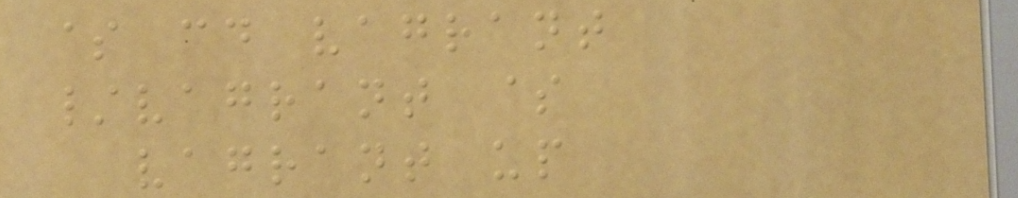$ cd vagrant
/vagrant $
vagrant up
